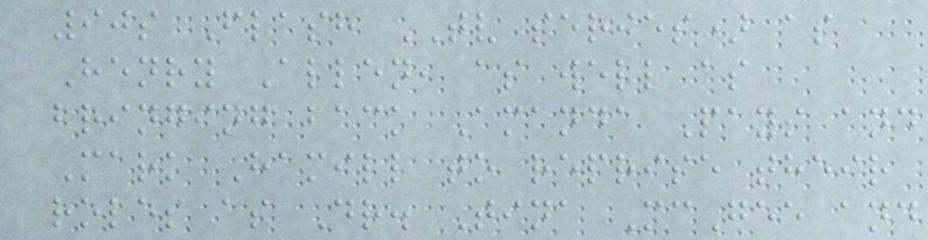90s Flash TV series) as
Henry Allen, as well as
bringing back Amanda Pays and
Mark Hamill to reprise their
roles as Dr. Tina McGee and
